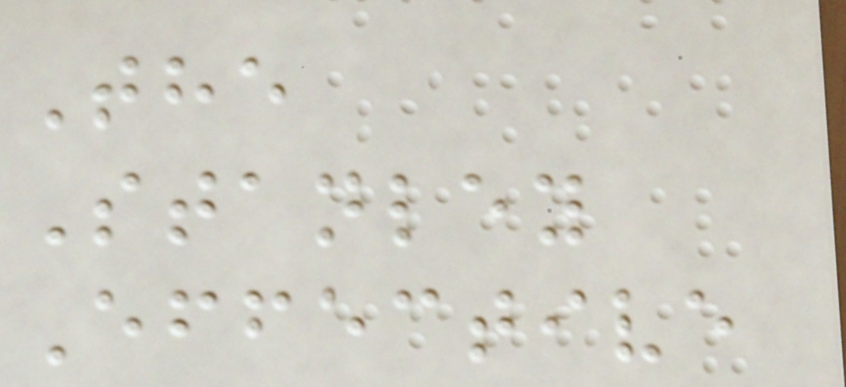The
Stanley
Effective
